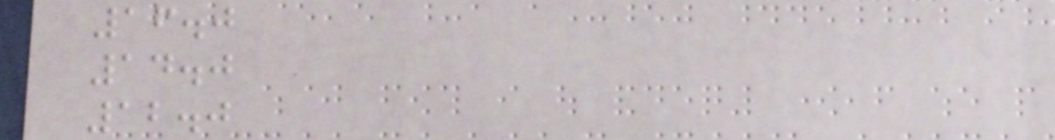16.0
14.0
12.0
